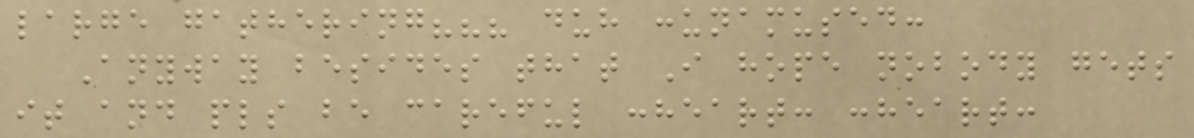large gathering??? duh :unamused:
Anyway besides that I hope nobody gets
it and pls be careful :heart: :heart:
